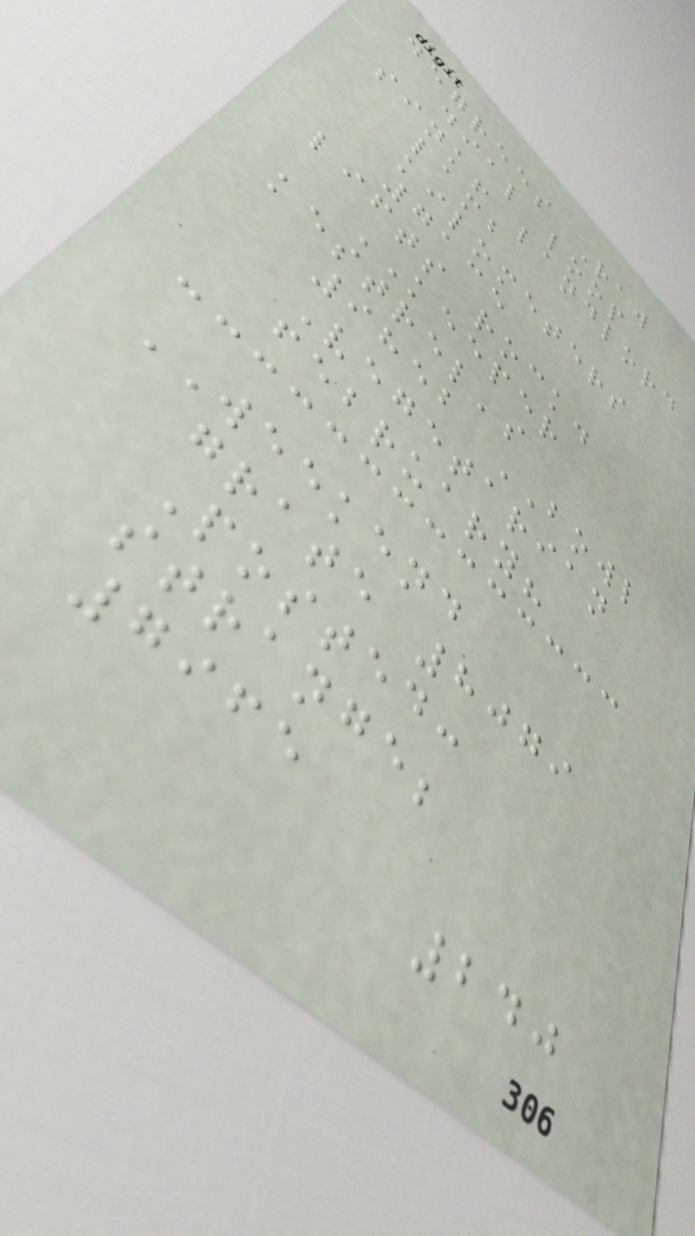degrees Raw
dial loop
sink! landlord
lamb
kilometers
7135
lifts rock.
KEEPER
kestrel's
9852 BOWL
Vegetarian
february?
WEEKEND
grate 8079
Posted:
strange;
7965
240
